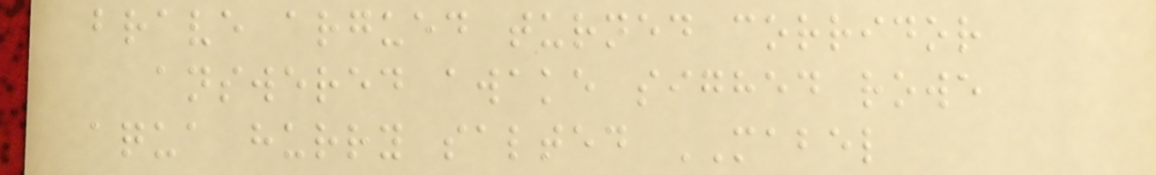brave argued turned corridor
answered awake sighed rowe
aqua hurry salted MABEL
